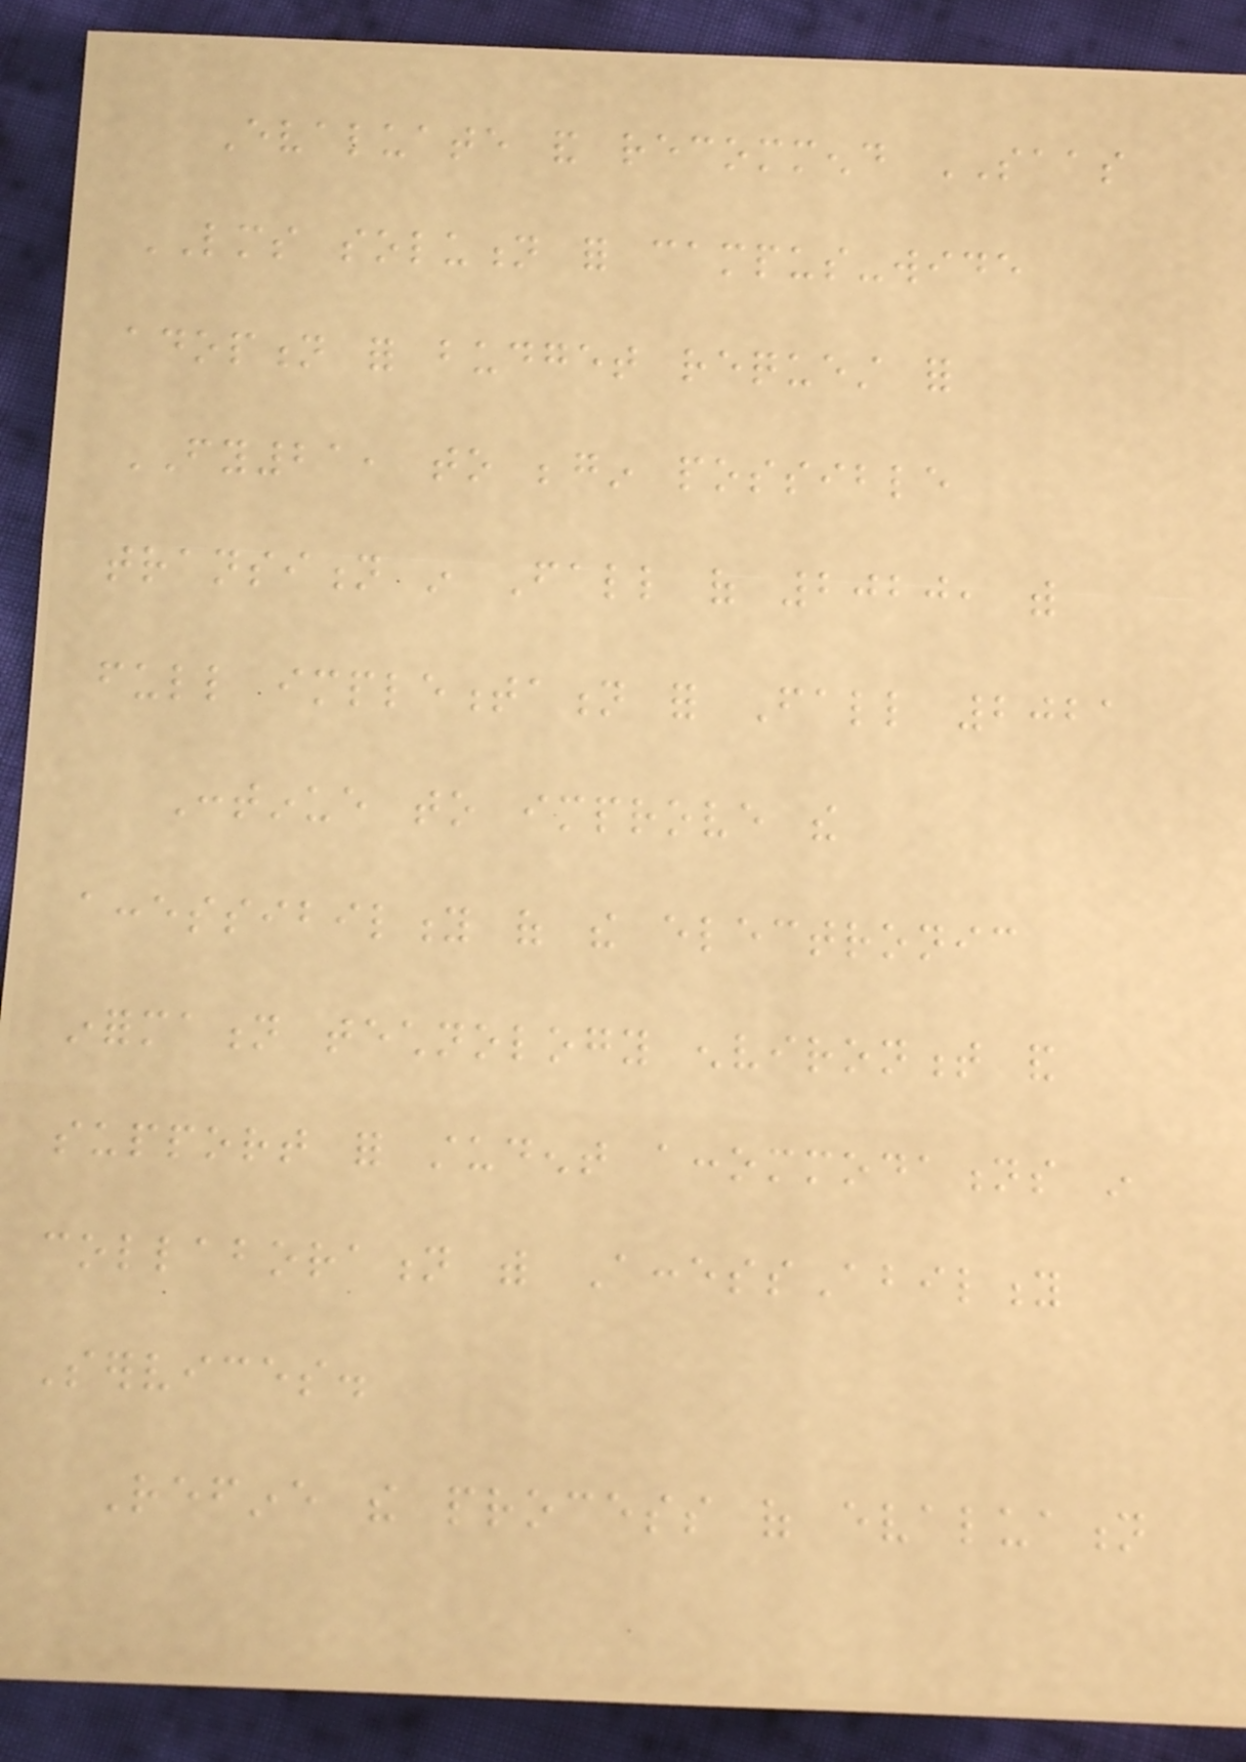Evaluate and recommend SAAS
LMS solution for campus-wide
adoption for budget request for
FY21, to begin possible
transition in Fall of 2020, with
full implementation for Fall 2021
Continue to improve the
accessibility of the electronic
information technology environment and
support for student accommodations in
collaboration with AccessAbility
Services.
Refine the process of evaluation
